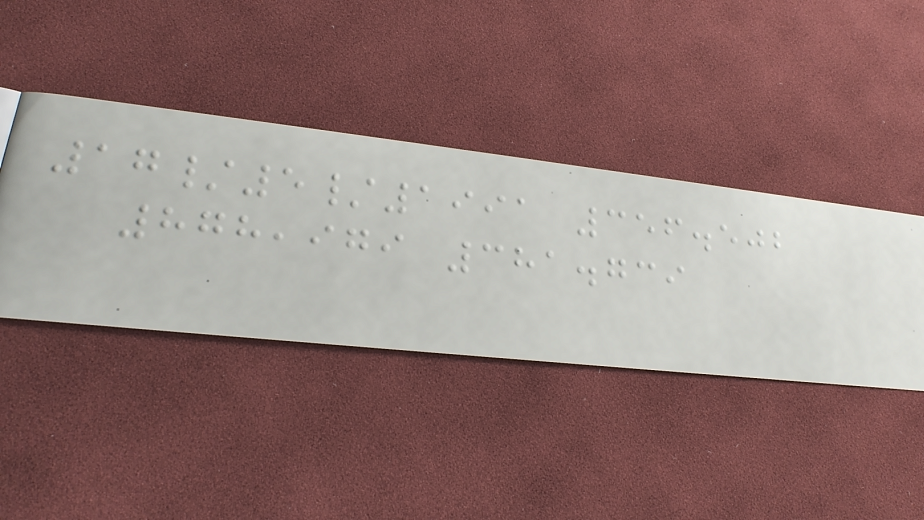17/5/1991 356.502
878,979 381.739
